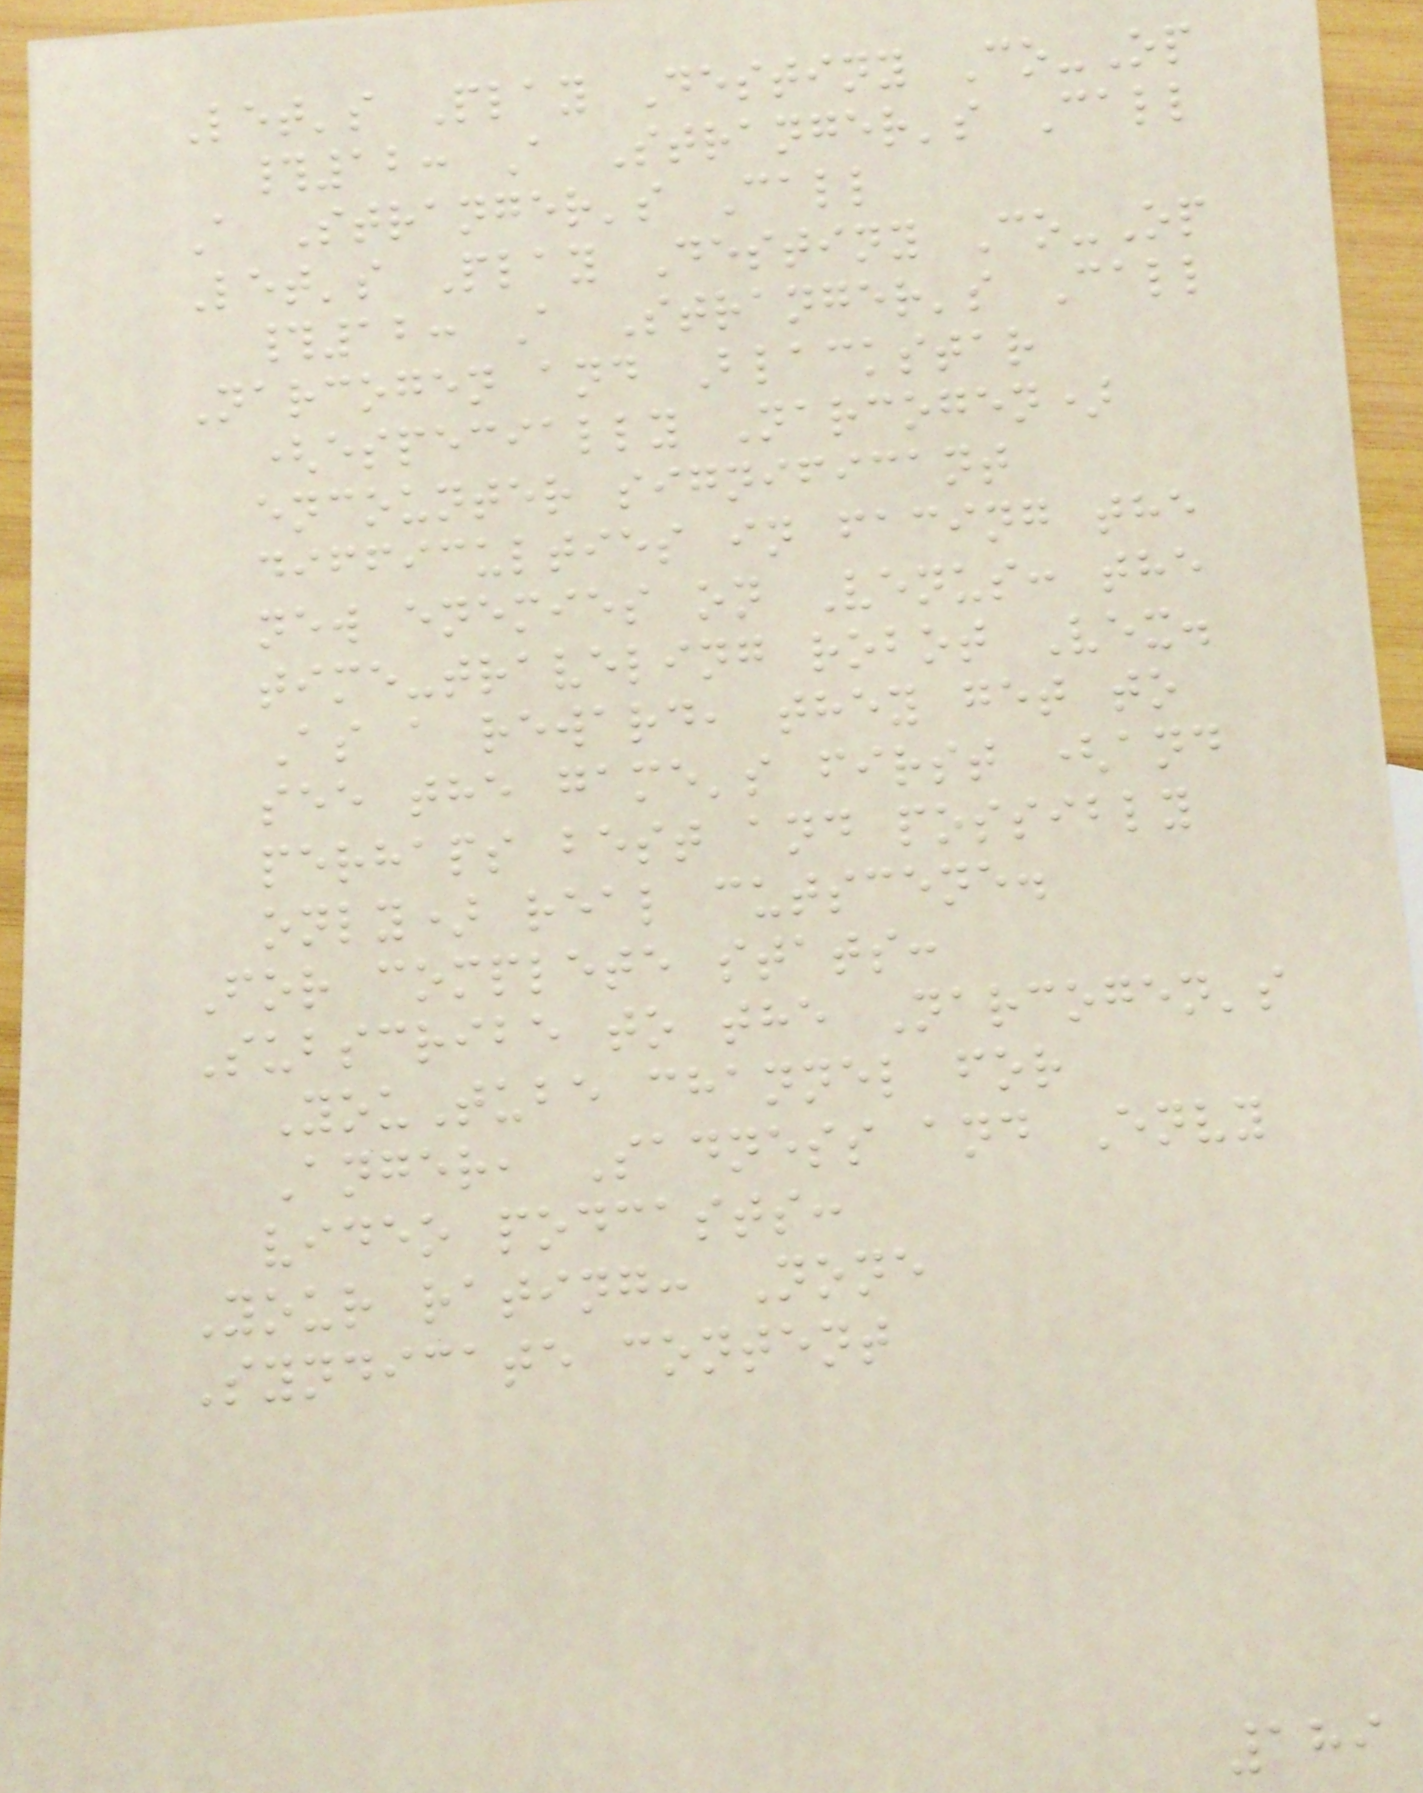Let's Play Destiny Co-Op
#12: A Stranger's Call
A Stranger's Call
Let's Play Destiny Co-Op
#12: A Stranger's Call
Narcogen and Blackstar
(especially Narcogen)
encounter significant
difficulties in facing the
new enemies on Venus: the
time-traveling robot Vex.
As a reward, they get to
see the game's first (and
perhaps best and possibly
only) real cutscene.
For complete stats:
Subscribe to the Narcogen's
YouTube channel for
Anger, Sadness and Envy
video podcasts:
Your rating: None
Syndicate content
189
